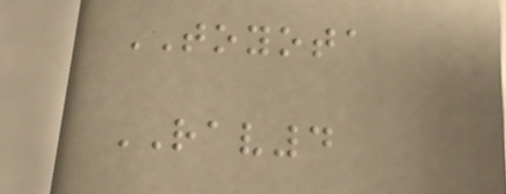TOYOTA
RAV4
